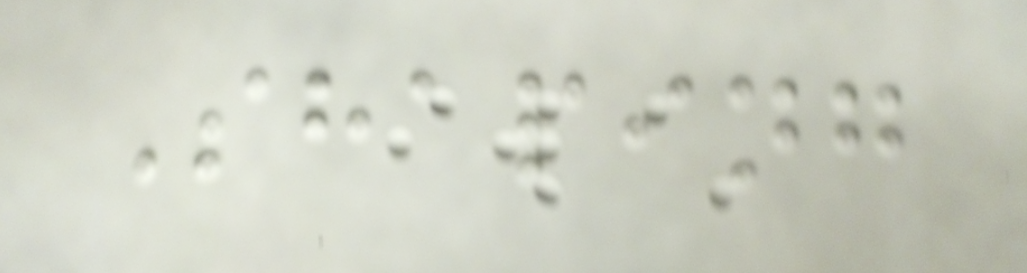Shaping
